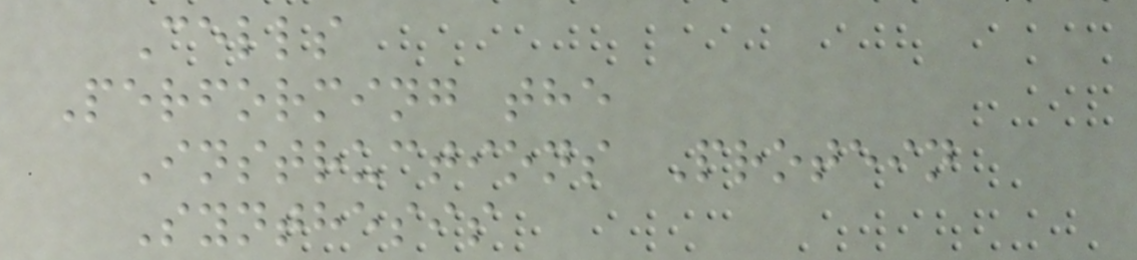Cells
Performing the
Instructions Protein
Synthesis
